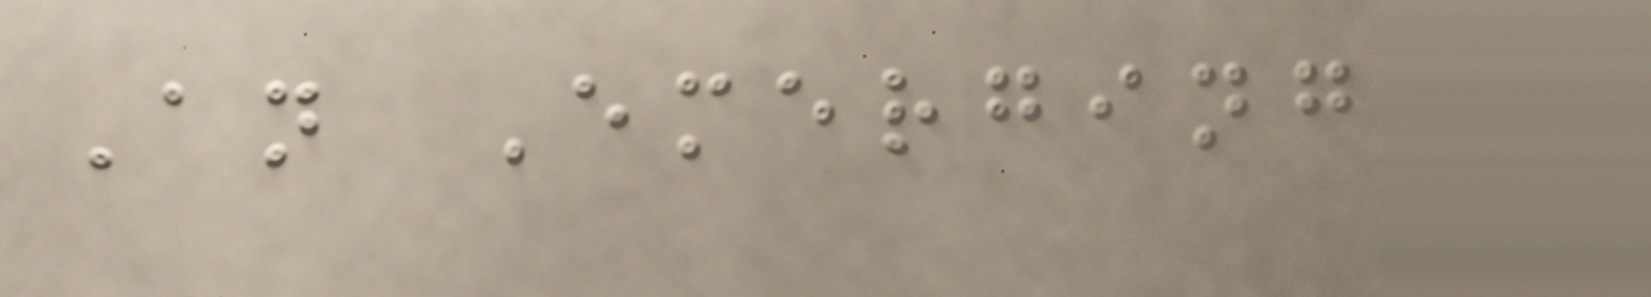An Emerging
